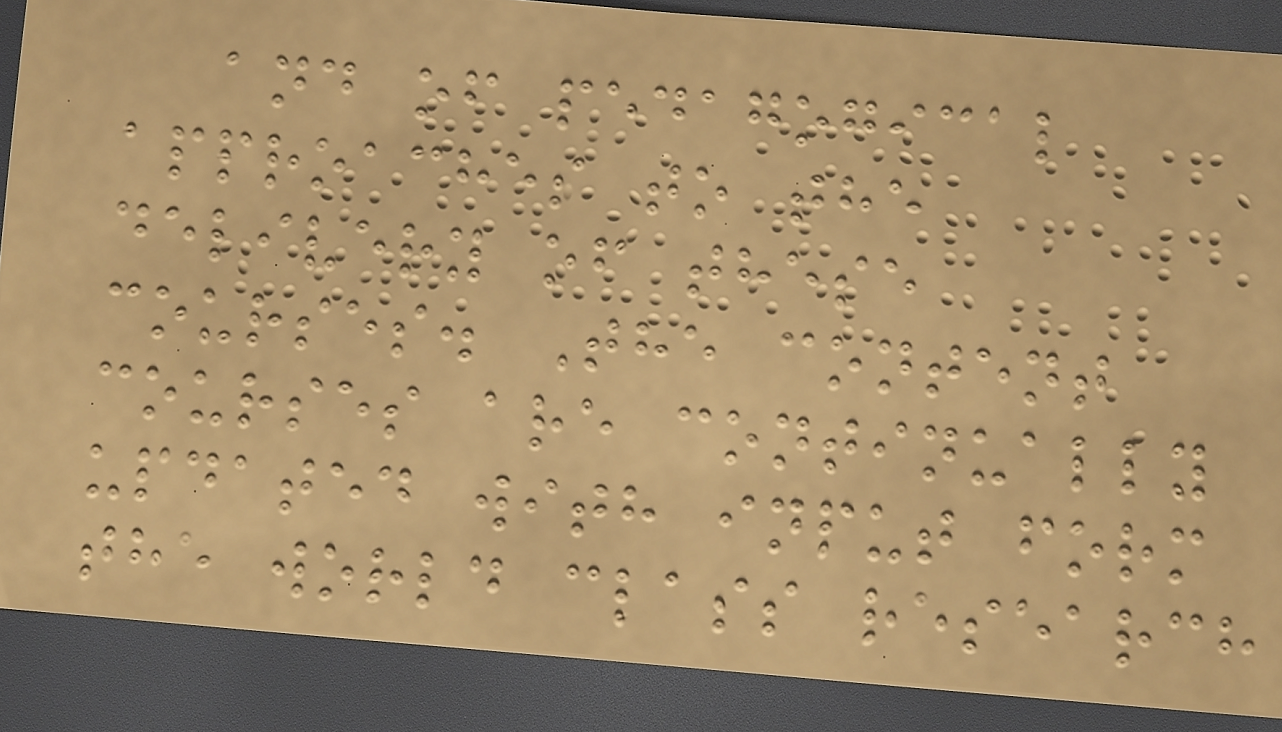and of pedagogical
approaches to the
delivery of these
courses. The content
courses are continually
updated with input form
the world class research
